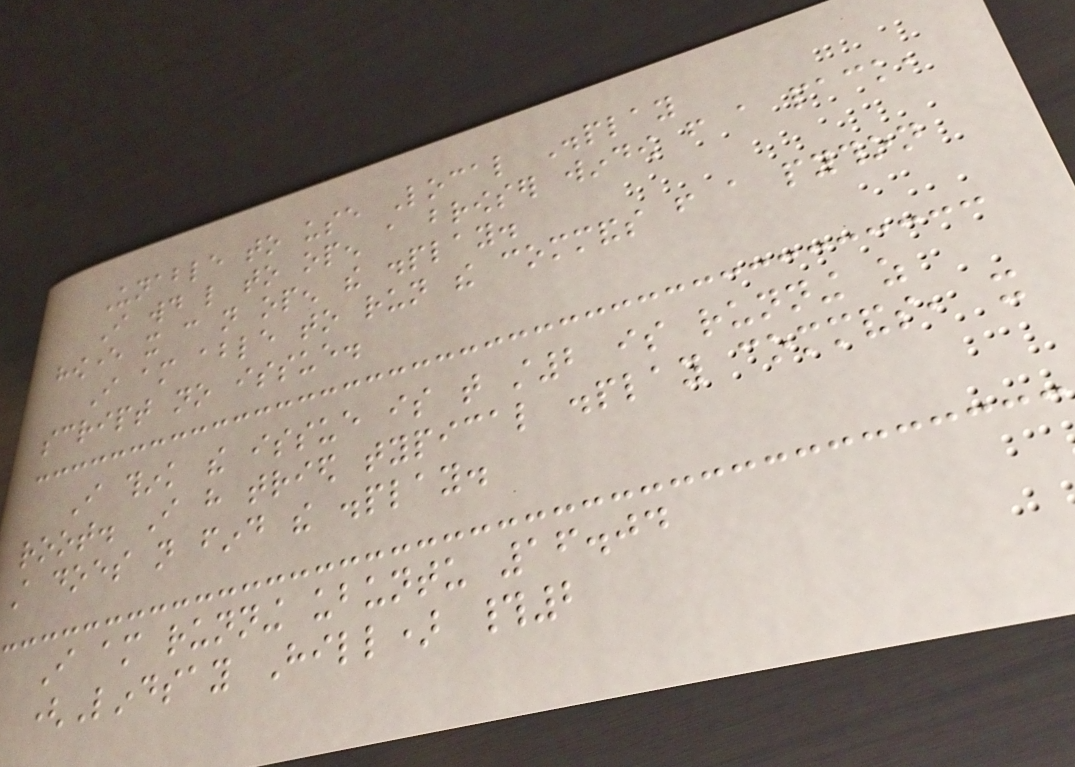Unable to use Local Display
I would like to open a browser window from a pack,
however it can not open the display.
I am able to run the commands from a python
script no issue.
I think the issue is that st2 is running as
root. I have tried typical display commands, it
still does not find the display.
I am running ubuntu 16.04
(Lindsay Hill) #2
